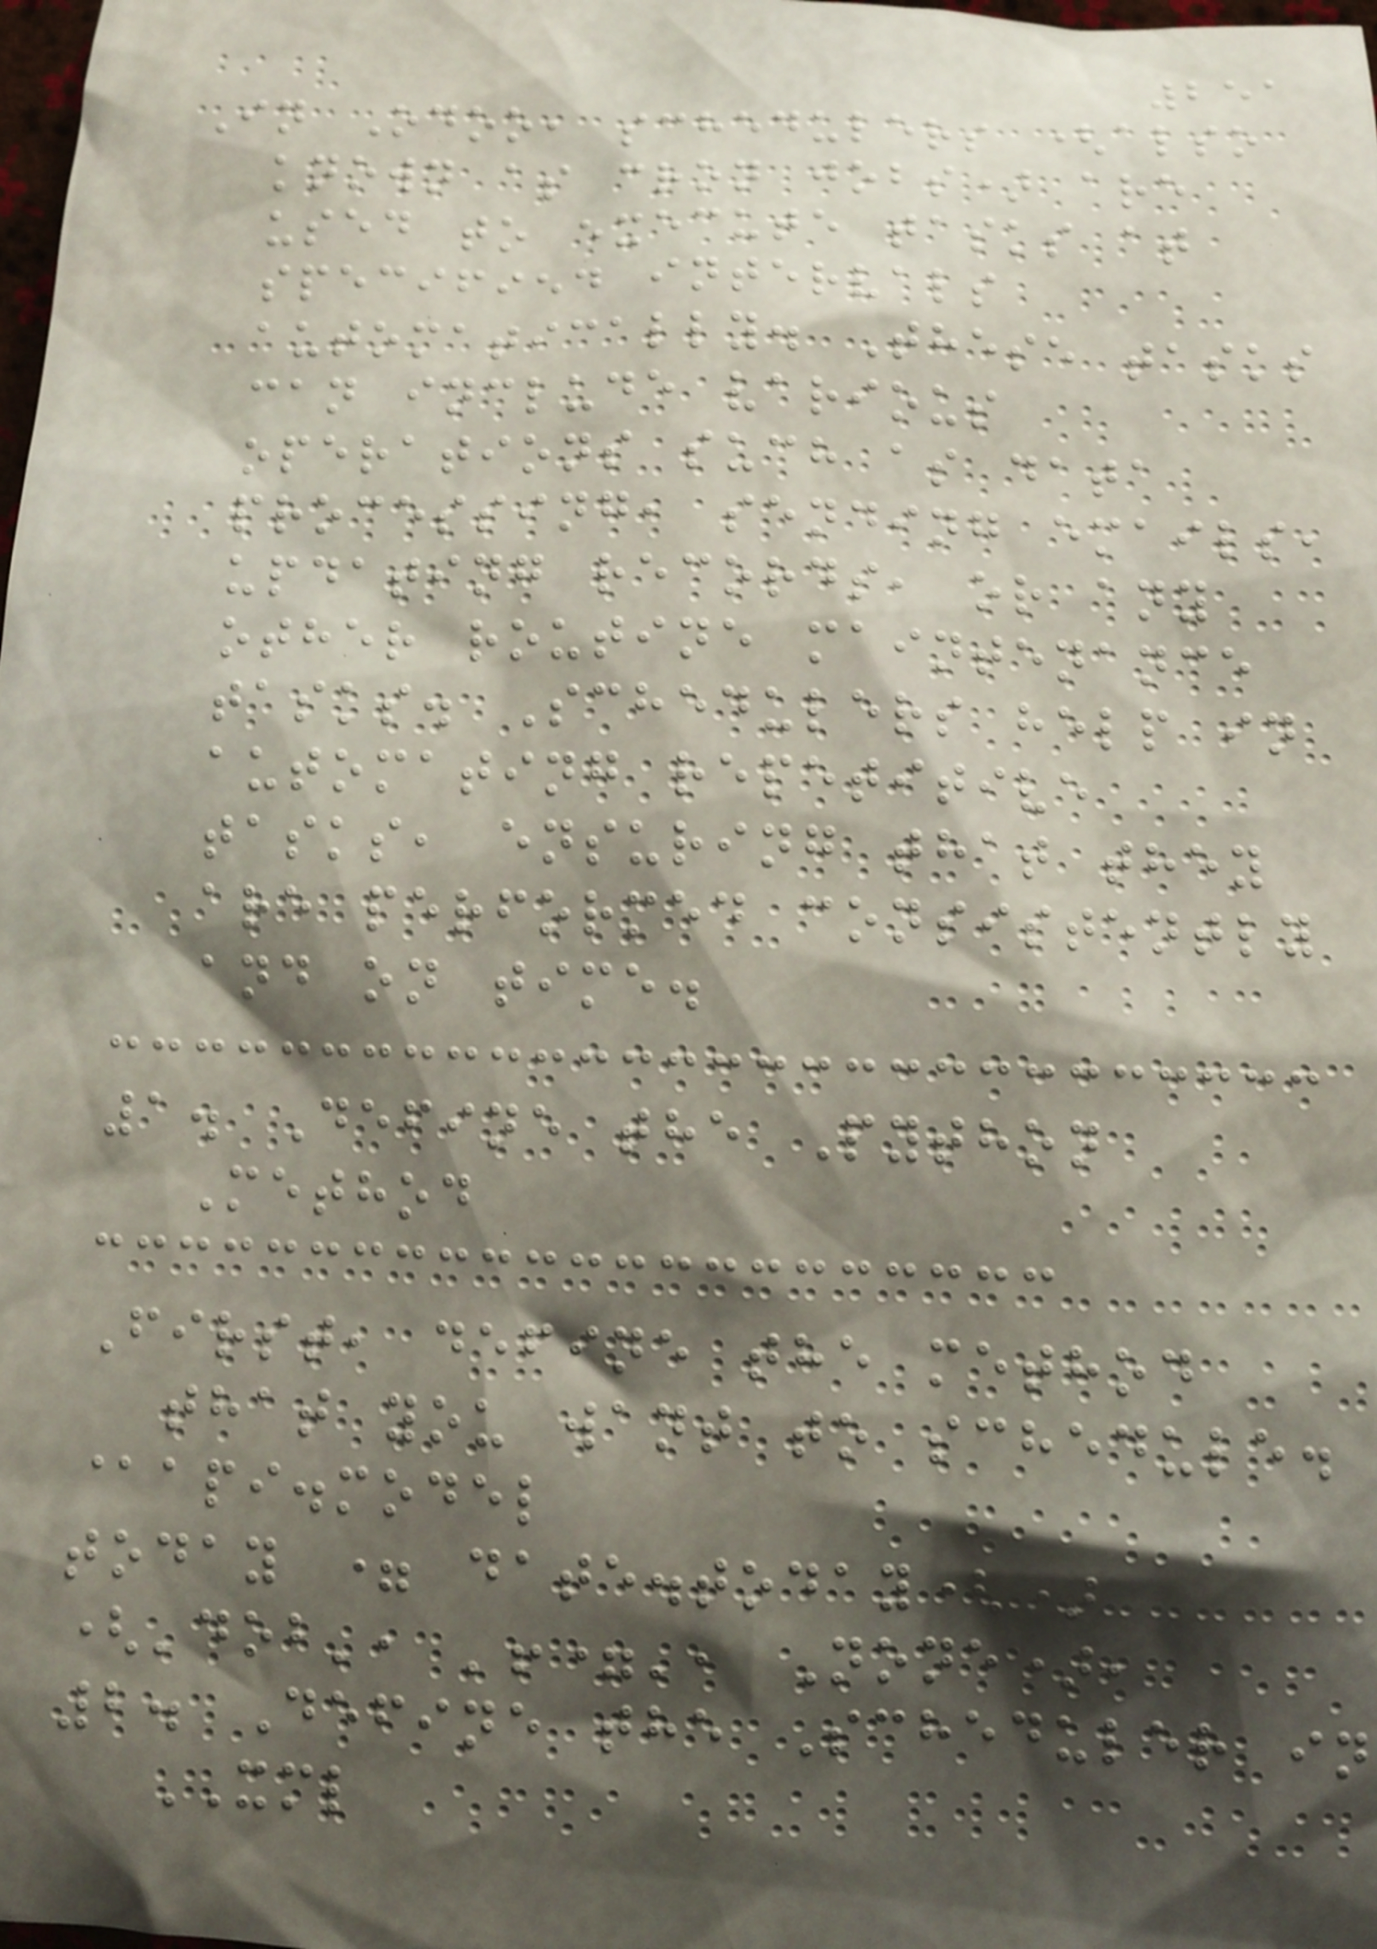251
In Odoo, schedulers (also
known as cron jobs) are
used to execute tasks at
specified intervals
automatically. These tasks
can include various
operations such as data
processing, sending emails,
updating records, or any
other routine maintenance
tasks. Schedulers help in
automating repetitive
tasks, ensuring that they
are performed consistently
and on time.
1. Define the Python
Method
First, define the method
that you want to schedule.
@api.model
today = date.today()
('dob', '!=', None),
2. Define the Scheduler in
XML
